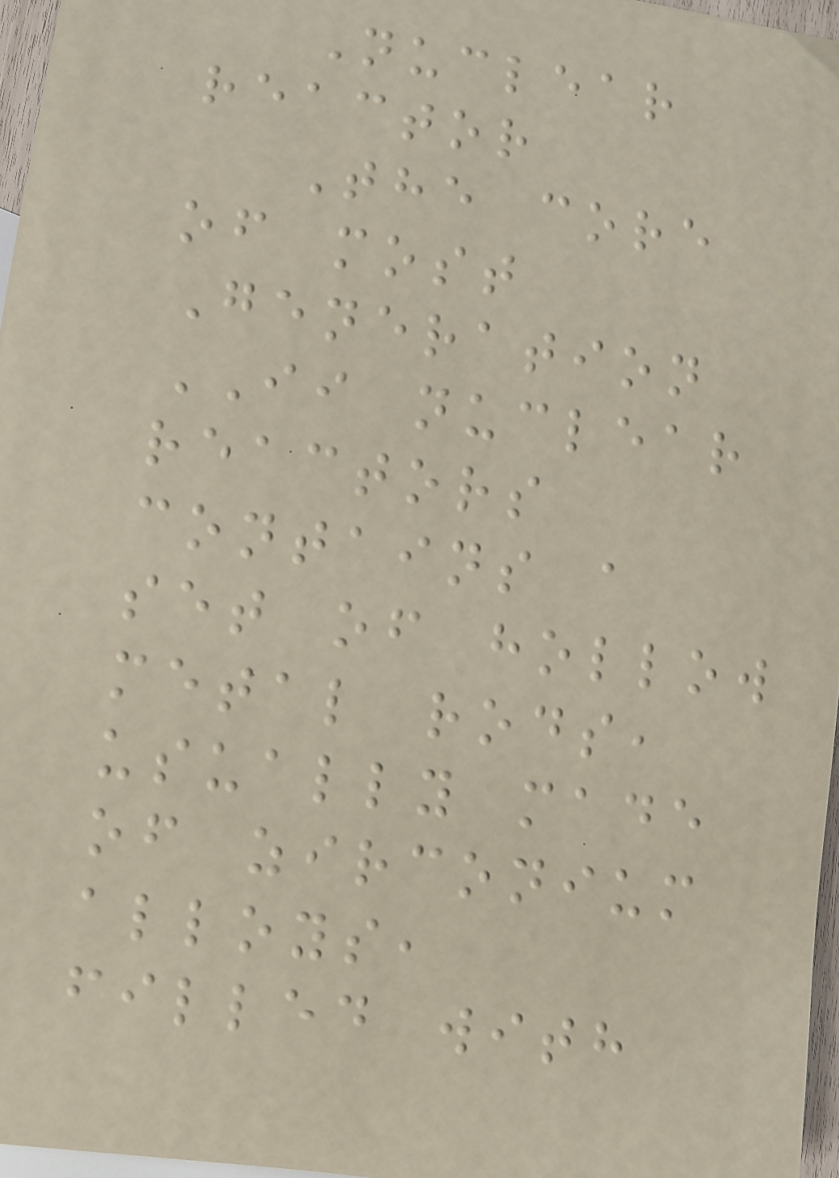Nuclear
reactor
The core
of most
Generation
II nuclear
reactors
contains a
set of hollow
metal rods,
usually made
of zirconium
alloys,
filled with
